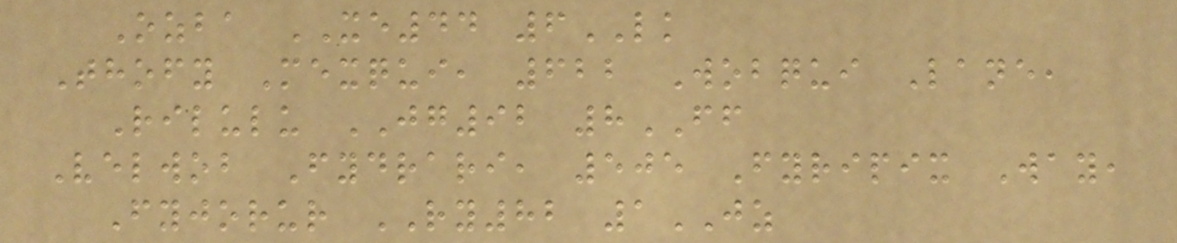Ozba XE44 6LK
Thofy Mexqui, 622 Wobqui Lane,
Rilulu JG92 8FF
Velwob Fydrari, 505 Fyripix Way,
Fyjorur RY82 1JZ
